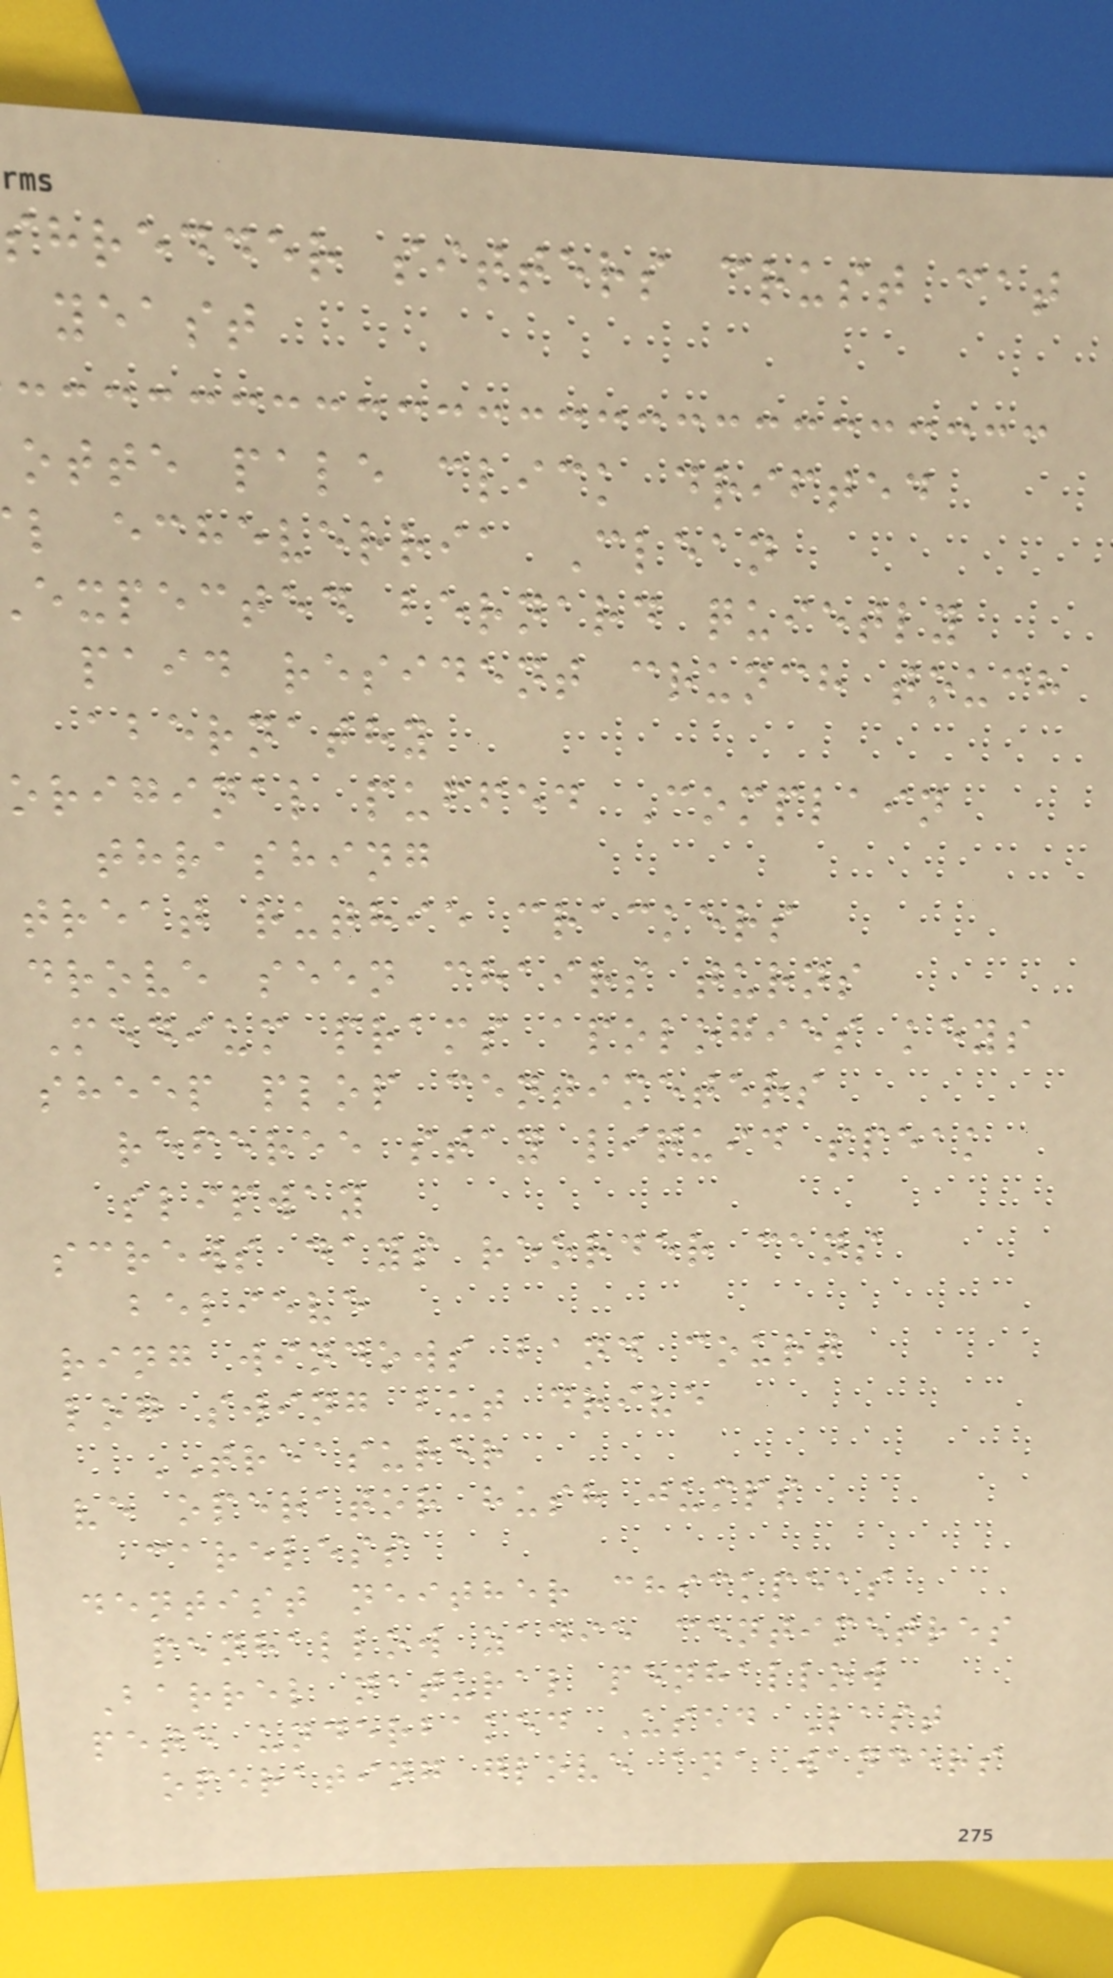shredder sitters crust cat
yeast
otte pale click drifted
l echeverria Clean
expected bernard quietly
paid resident crunch touch
abernathy
original puffed Complain
thrashing
treat ruthie crackers
drove seen chairs turns
Medium prams apologies keys
sheep plop centimeters
referee stay liquid speak
slipway
screws days reorder cans
believe
ring windows band court
log swing but drive
TREASURER
ve operator hush jumps
careless
dentist neither chickpeas
penhallow zadie centimetres
Barrel natural penhallow
pete underbaked Used Last
operating glove ana wanders
